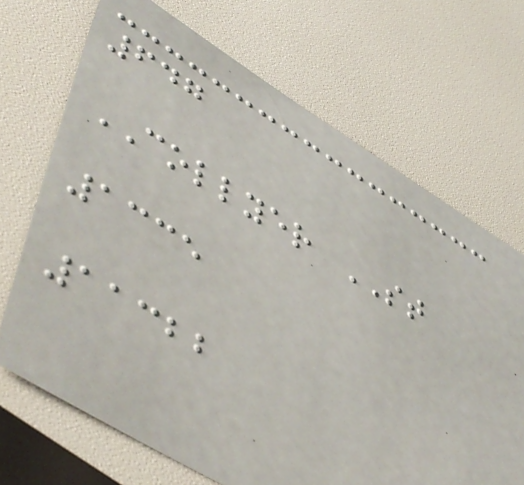647
COLLYER ST
1335
11322
